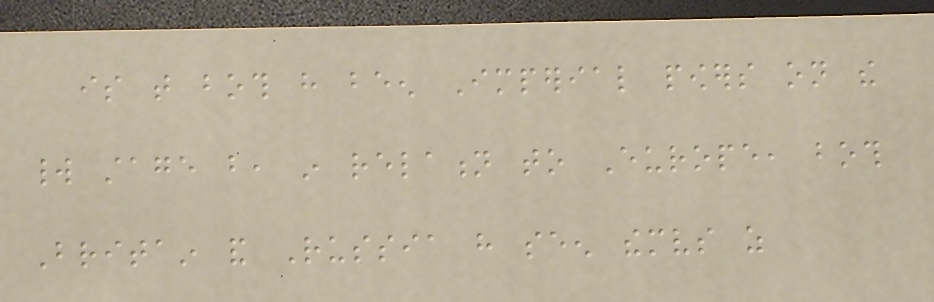is that both have been Imperial powers on the
world stage but, in relation to Europe, both
Britain and Russia have seen themselves as
